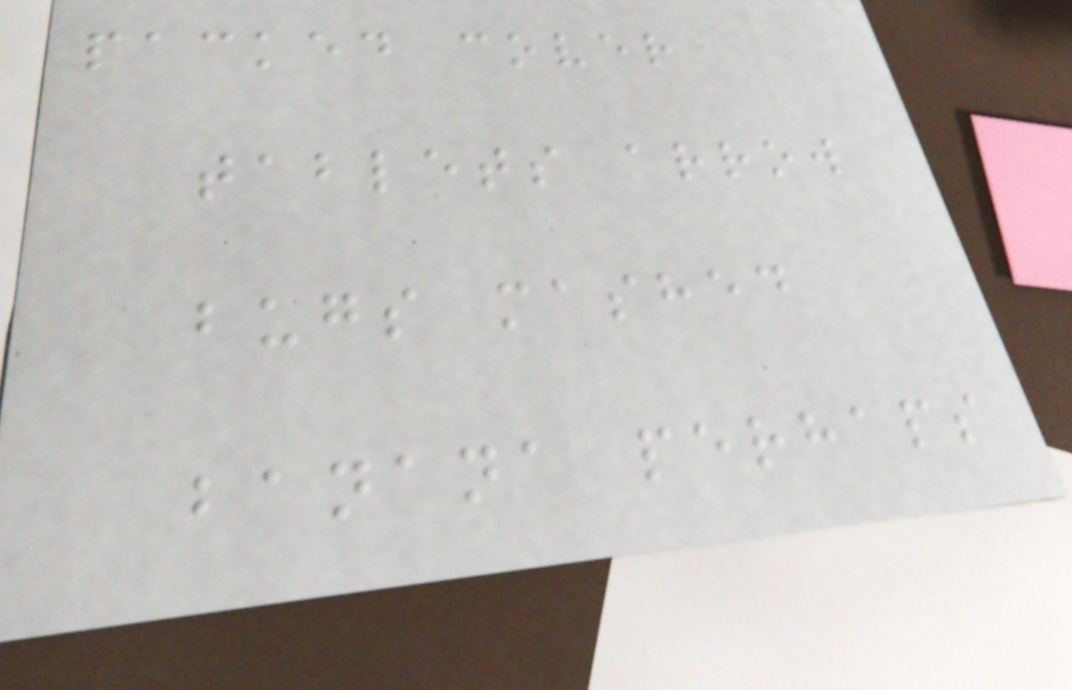packed cover
tablets arrow
bugs mashed
banana perhaps
